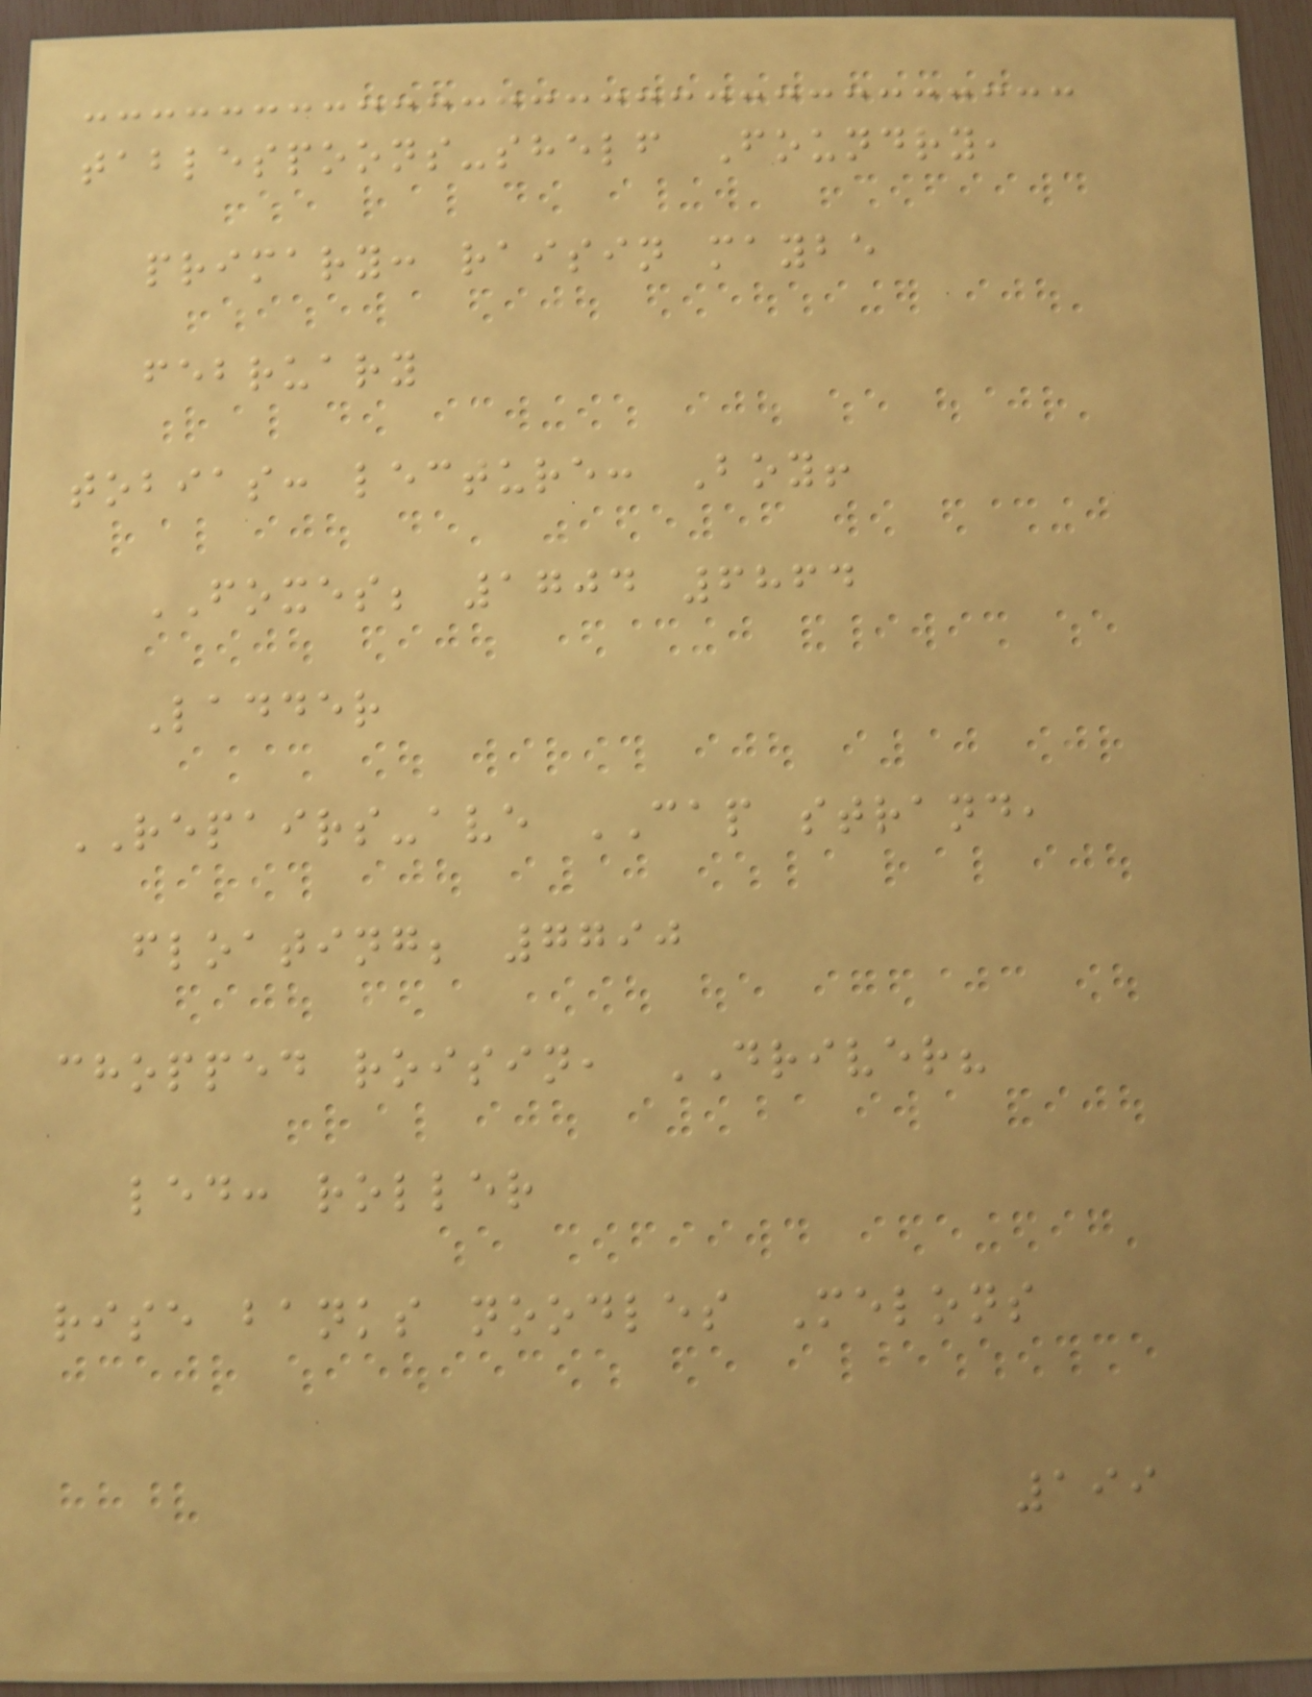tablespoons-shelf Foundry,
primary: raisin maybe
february
tobias: lecture: Boy!
FOXES; 1704 6864
Ladder
REPAIRS-ave CAP strand,
floating; 7790
chopped roisin, DRIVER?
led: roller
rise banks noodles Melons
199
